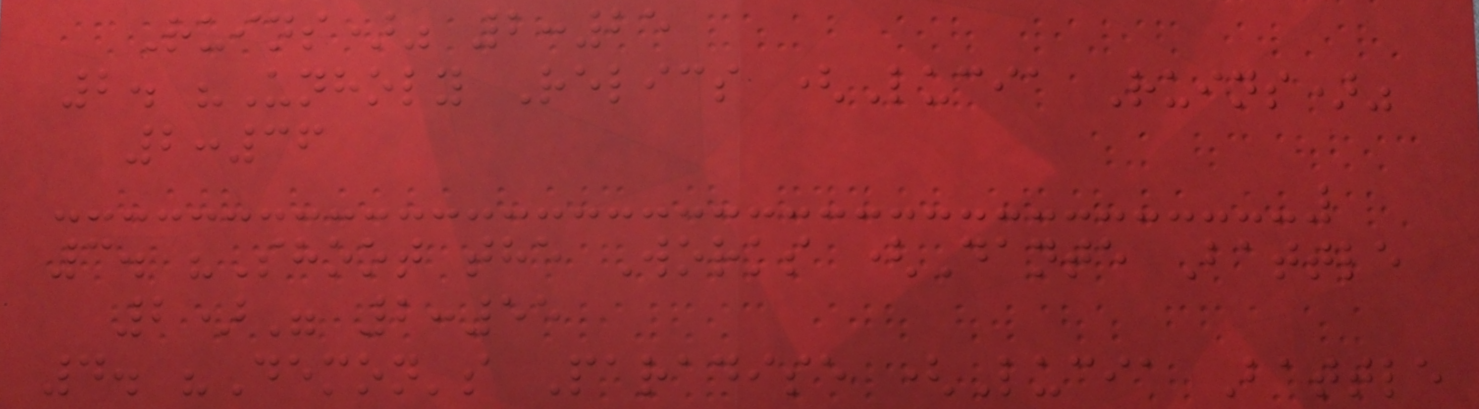Ruins)" 2:25
2. "Unholy Relics (Lucia Ruins)"
2:36
3. "Shoot the Works (Dante Battle
2)" 2:55
4. "Demon's Paradise (Lucia Battle
